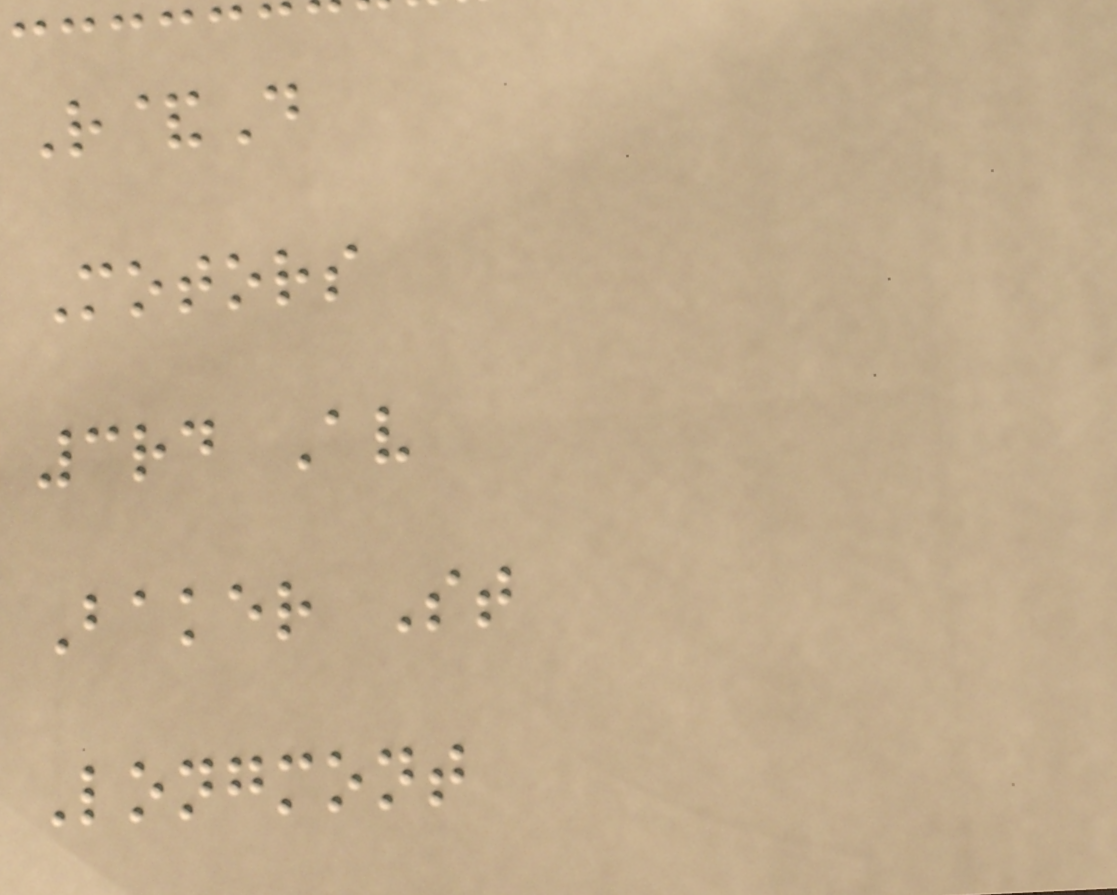R&D
Motors
3rd Av
Baker St
Longmont
